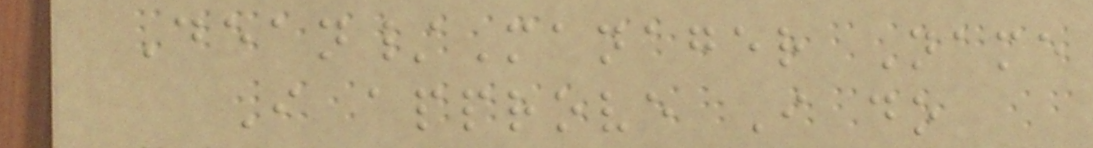Dean/Manager Name
I approve I do
